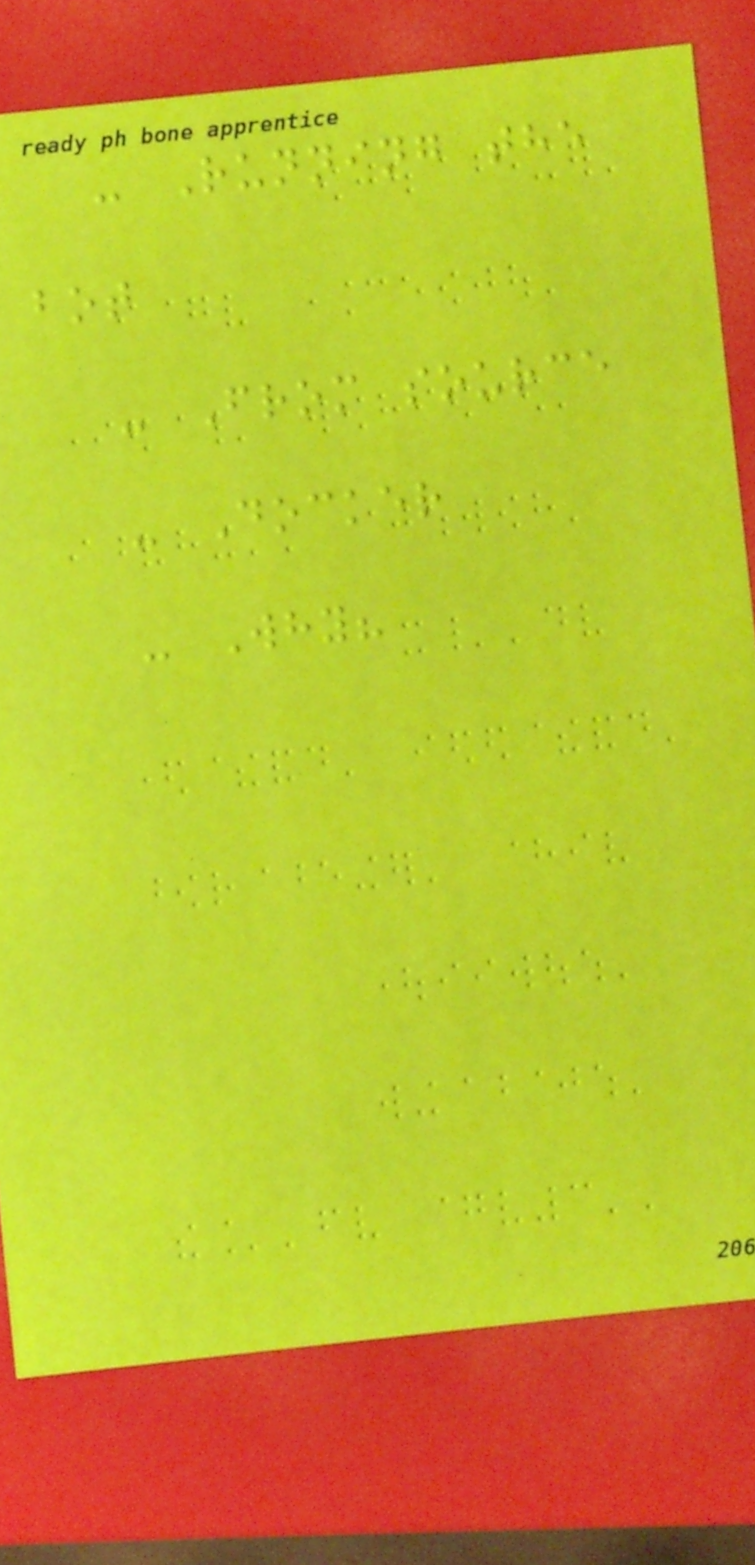- Running the
bot
- From source
- Docker
- Why?
